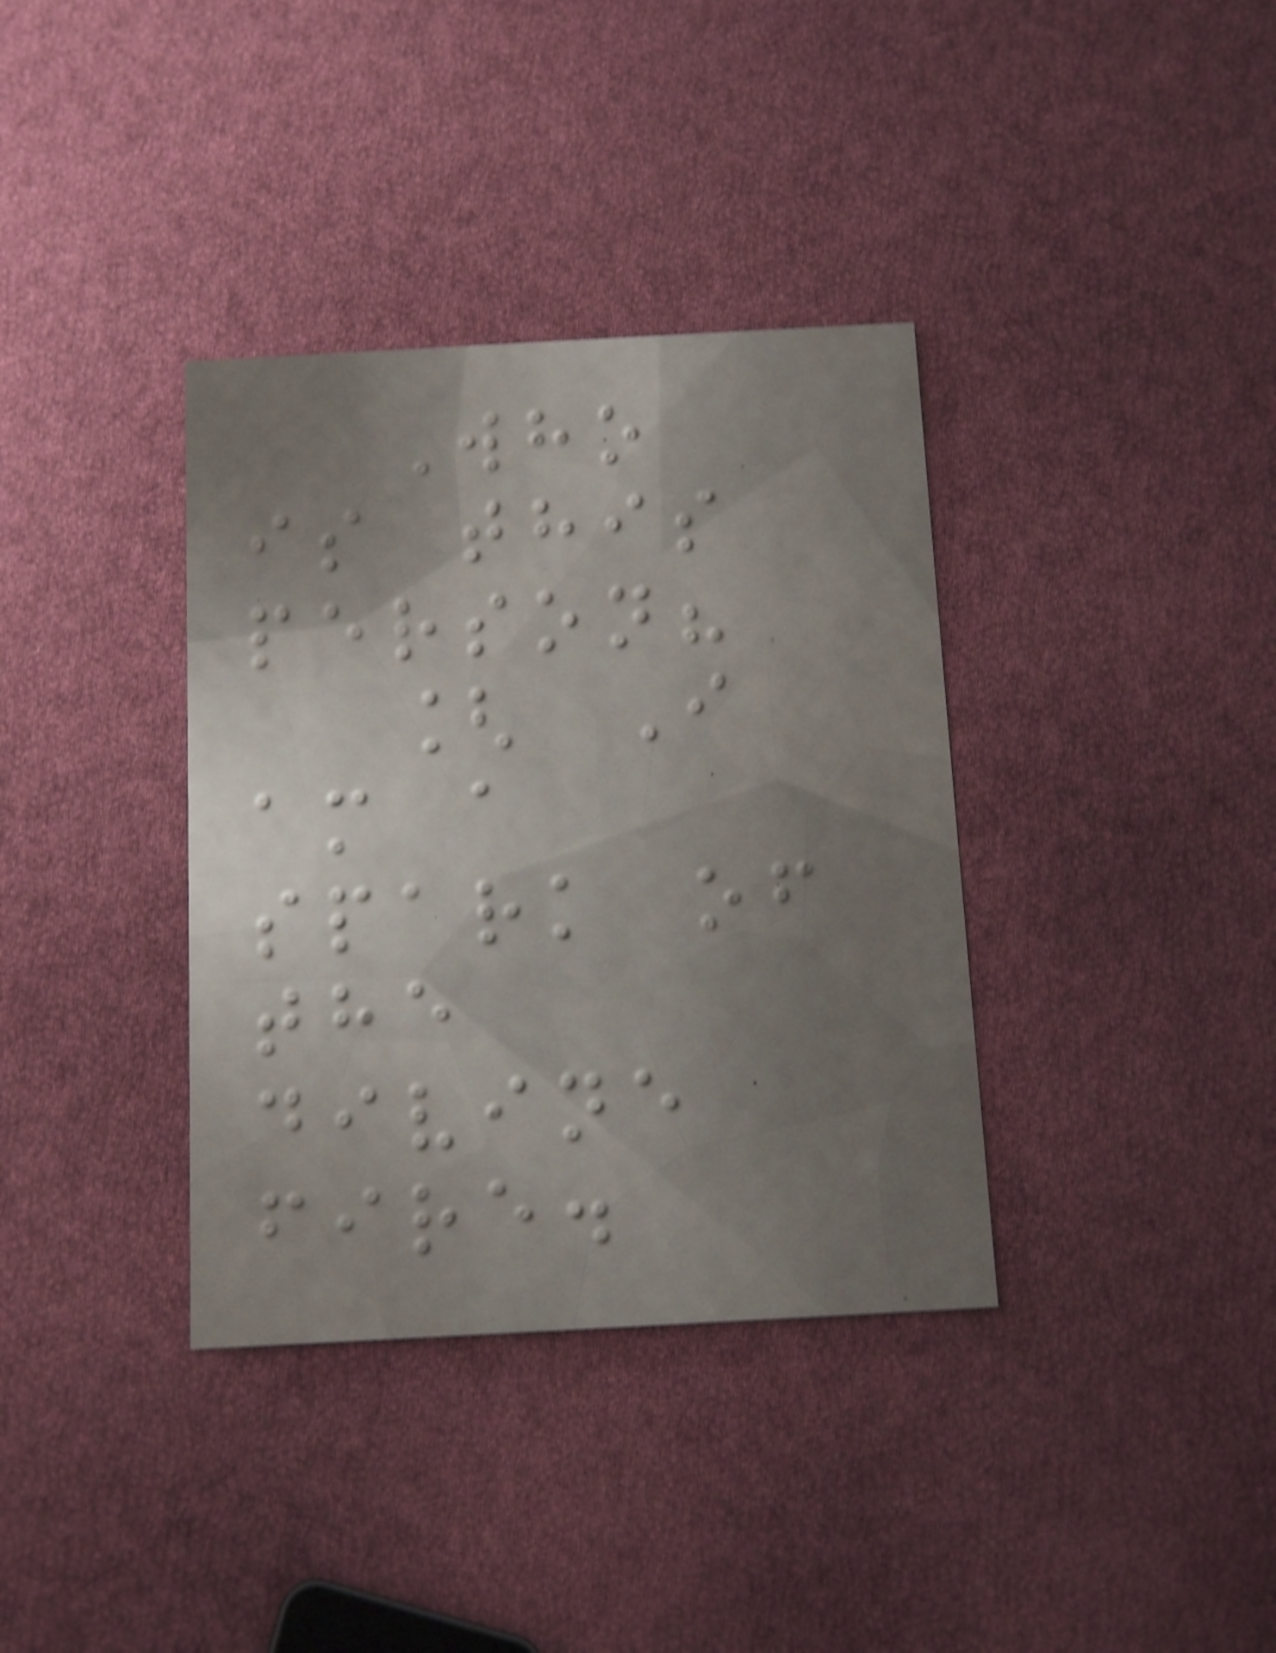Who
is this
person?
[ I
am a
spark of
the
divine
fire.
